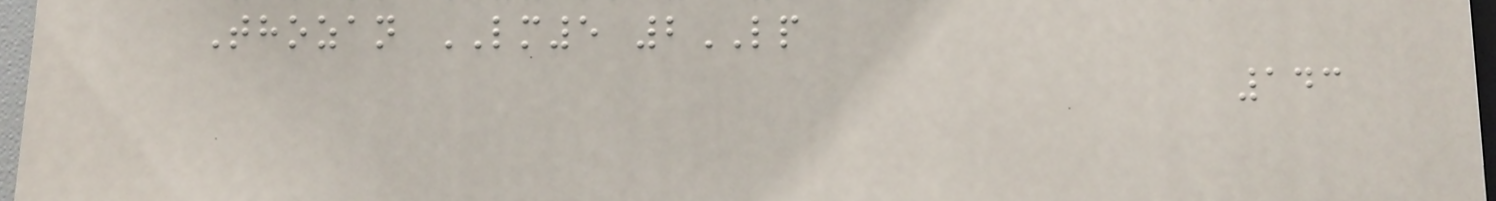Thozan LM5 2LP
143
